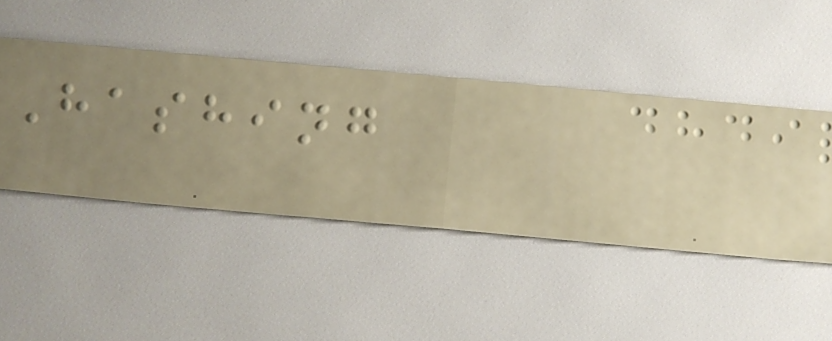Hashing
